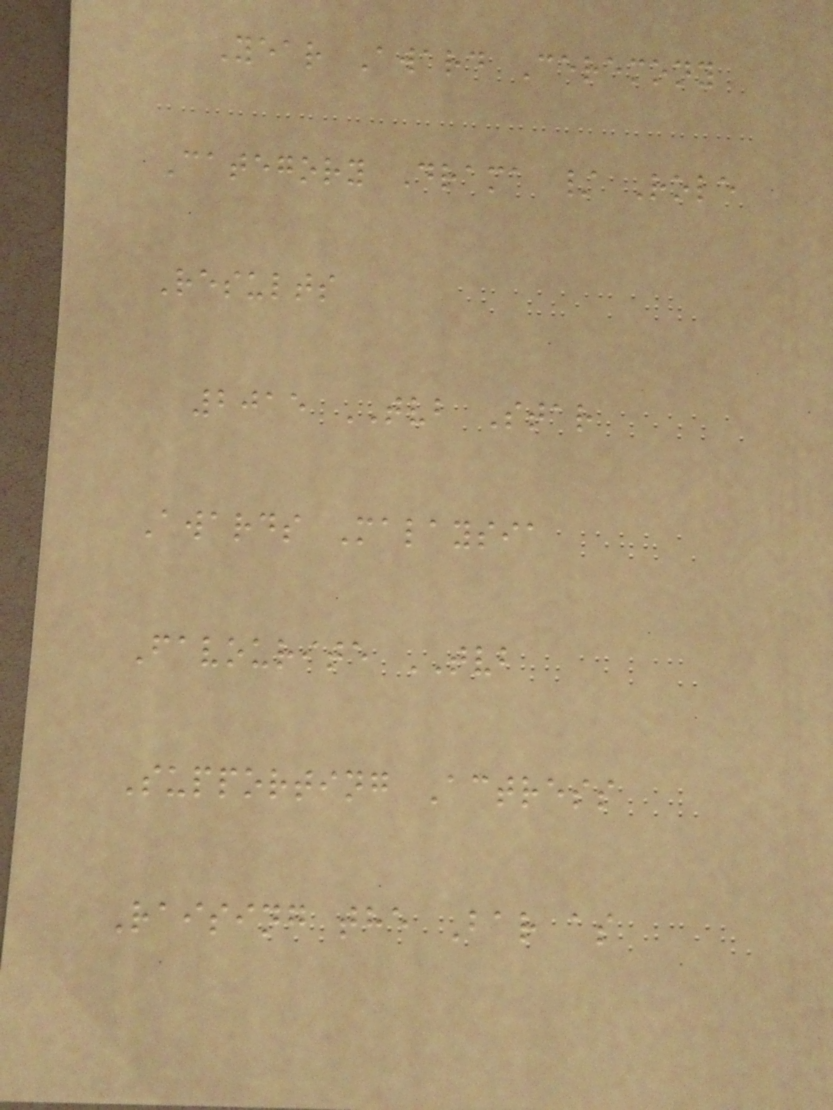Year Award Ceremony
Category Drama / Role
Results
2015 TVB Star
Awards Malaysia
Favourite TVB
Supporting Actress
Raising the Bar as
